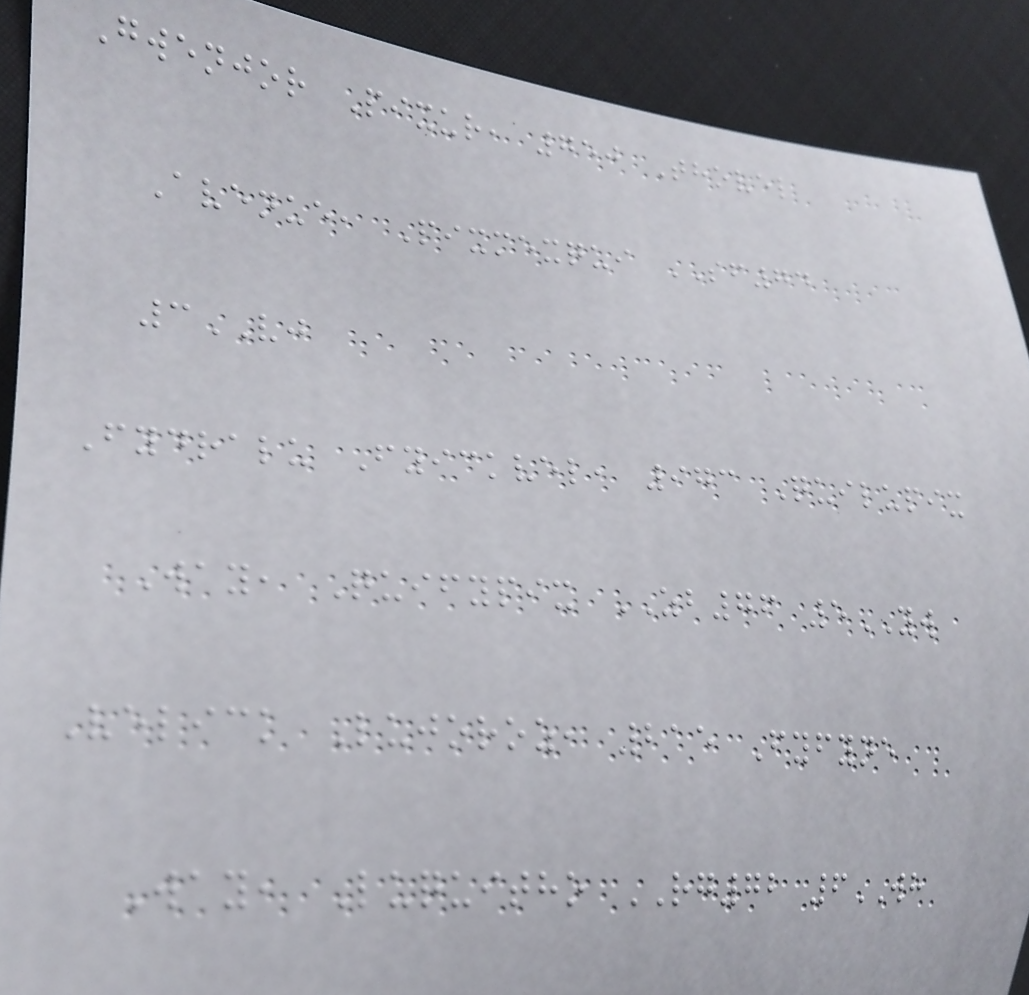Gwenjor Pixur, 750 Thovel
Avenue, Pixmexqui SF74
3VJ
Fydralu Fyickvel, 973 Quilupix
Way, Quifypix ZB76 5YW
Velick Lujoroz, 215 Fyfyne
Way, Luquitho RG72 6WH
